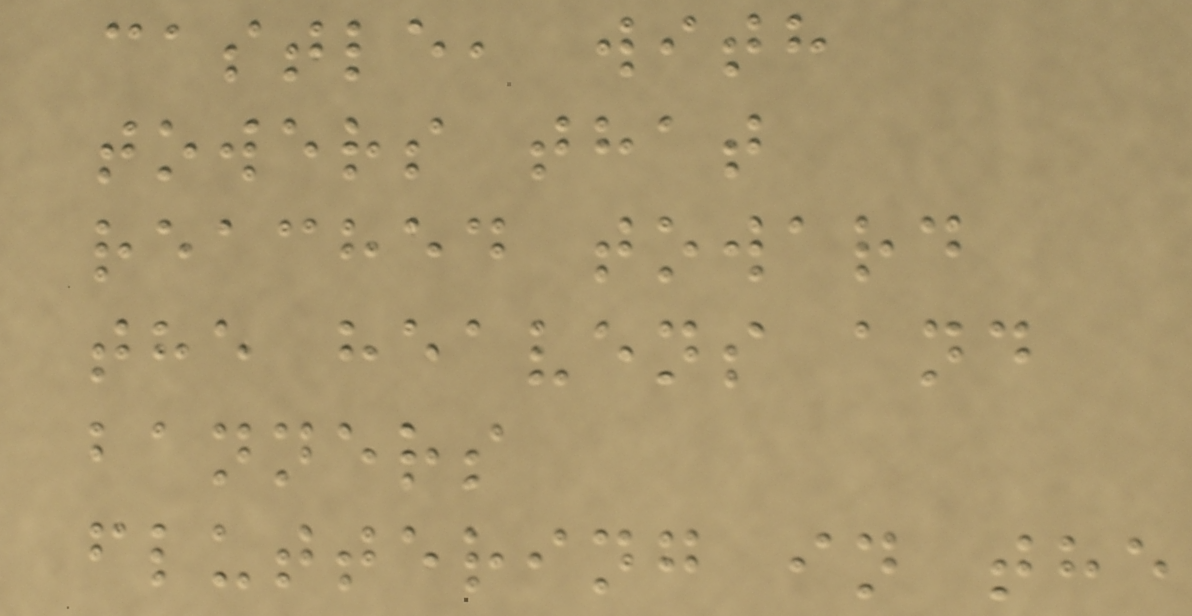castle, with
towers that
reached toward
the heavens and
banners
fluttering in the
